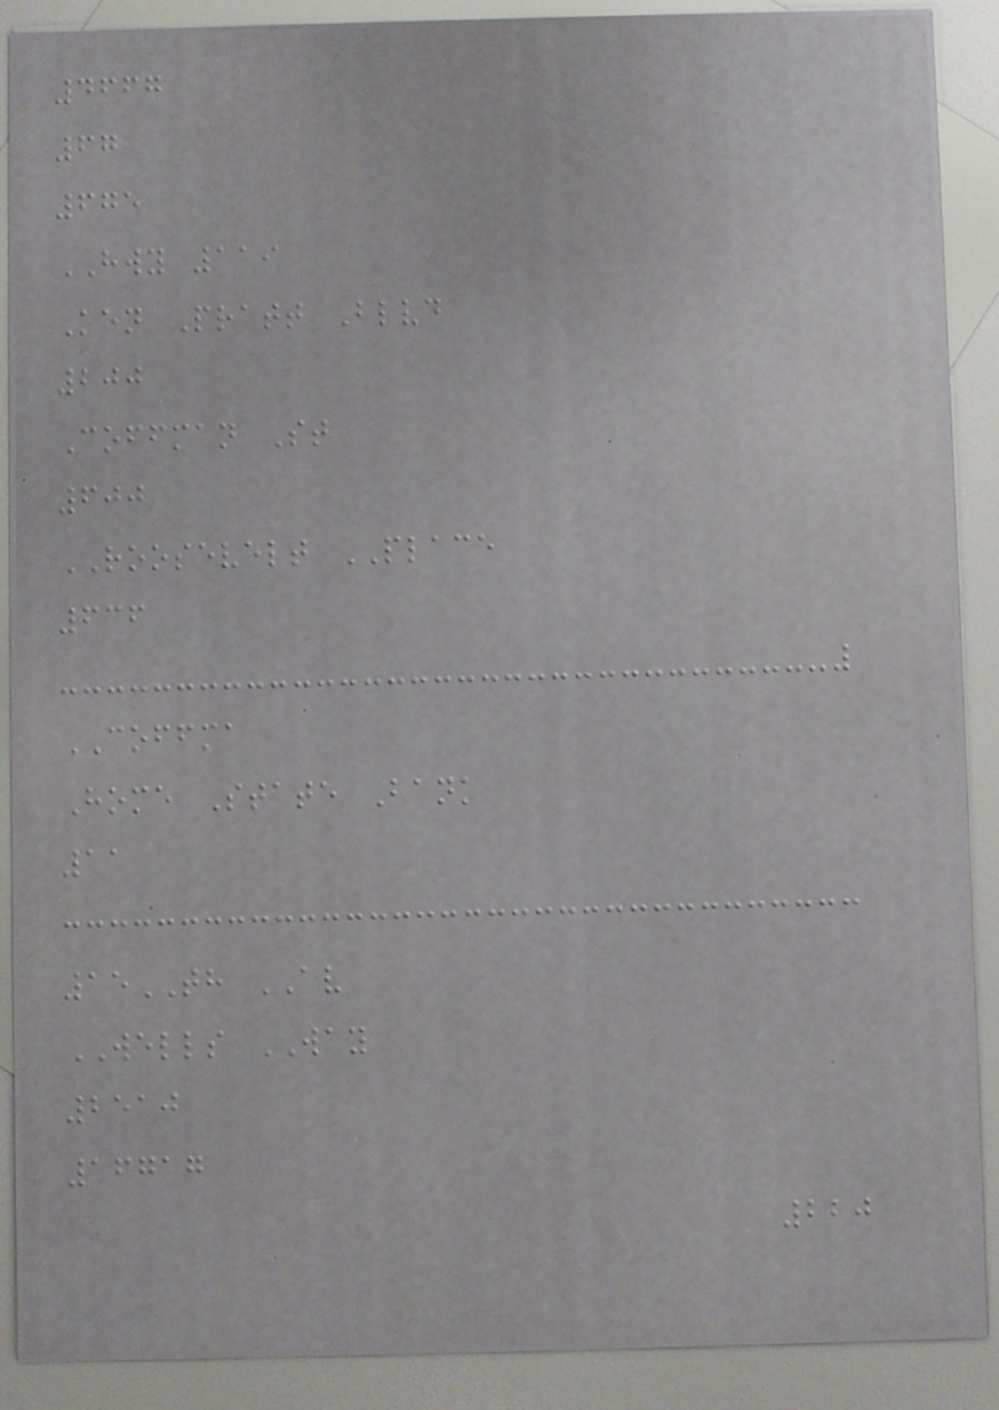4667
67
675
HWY 119
Ken Pratt Blvd
200
Coffman St
600
ROOSEVELT PLACE
636
COFFMA
Home State Bank
11
15TH AV
WELLS WAY
2510
16717
220
